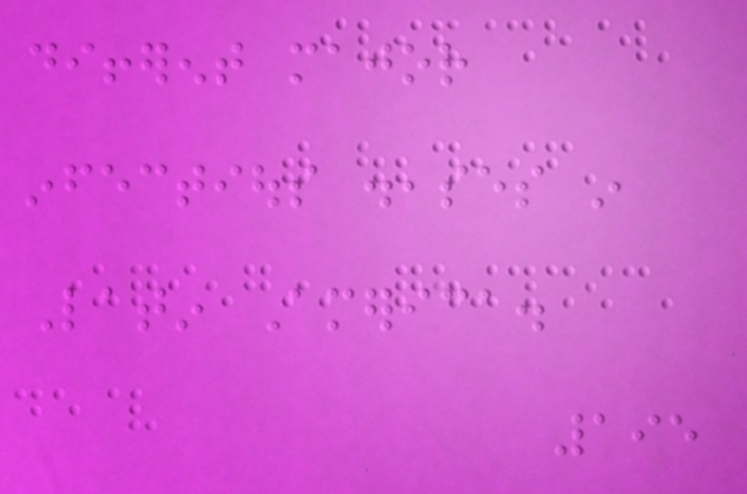different major
infectious diseases in
Latin America.
195
